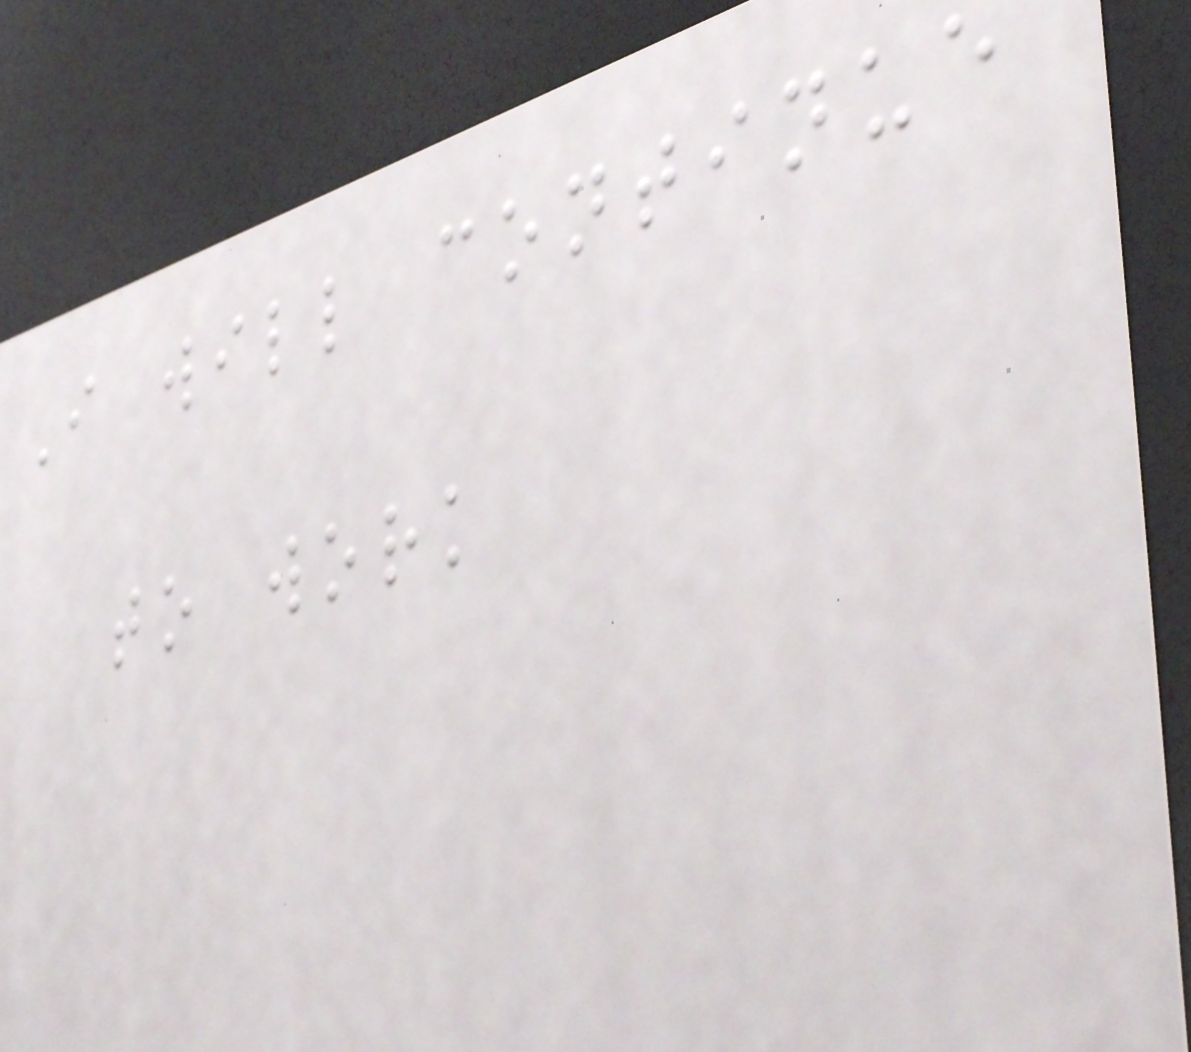I will continue
to work
